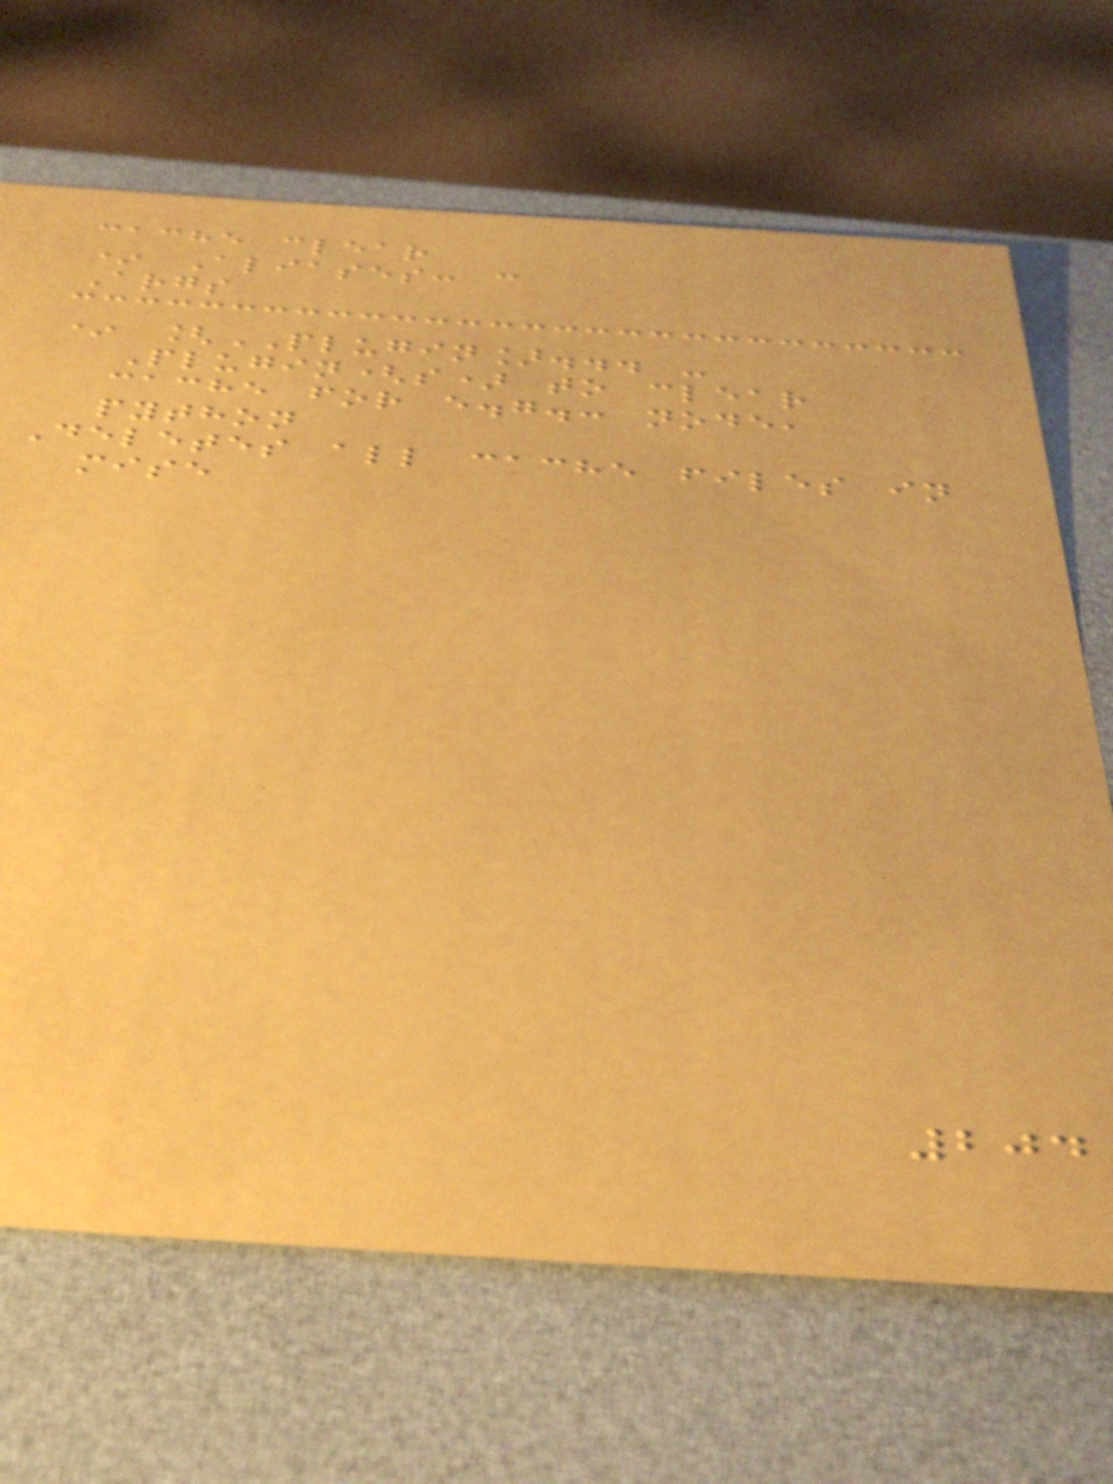cache clear
* Aliases: c
Args
* [PLUGIN]... -
Plugin(s) to clear
cache for e.g.: node,
python
Deletes all cache files in
mise
204
